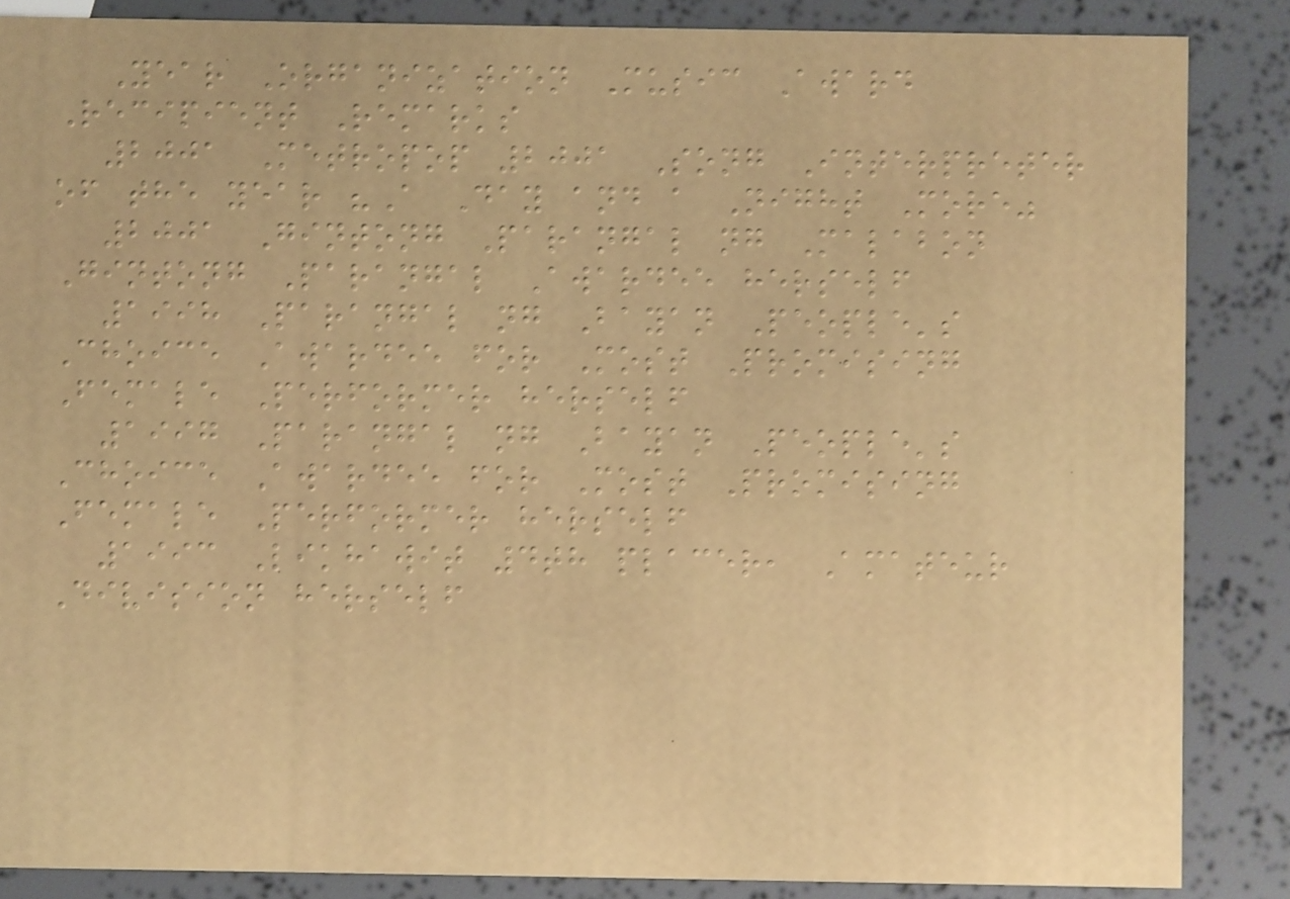Year Organization Music Award
Recipient Remarks
2001 Metropop 2001 Song Interpreter
of the year "A Day and a Night More"
2001 Gintong Parangal ng Malabon
Gintong Parangal Awardee herself
1998 Parangal ng Bayan People's
Choice Awardee for Most Promising
Female Performer herself
1997 Parangal ng Bayan People's
Choice Awardee for Most Promising
Female Performer herself
1993 Likhawit 4th placer, Amateur
Division herself
